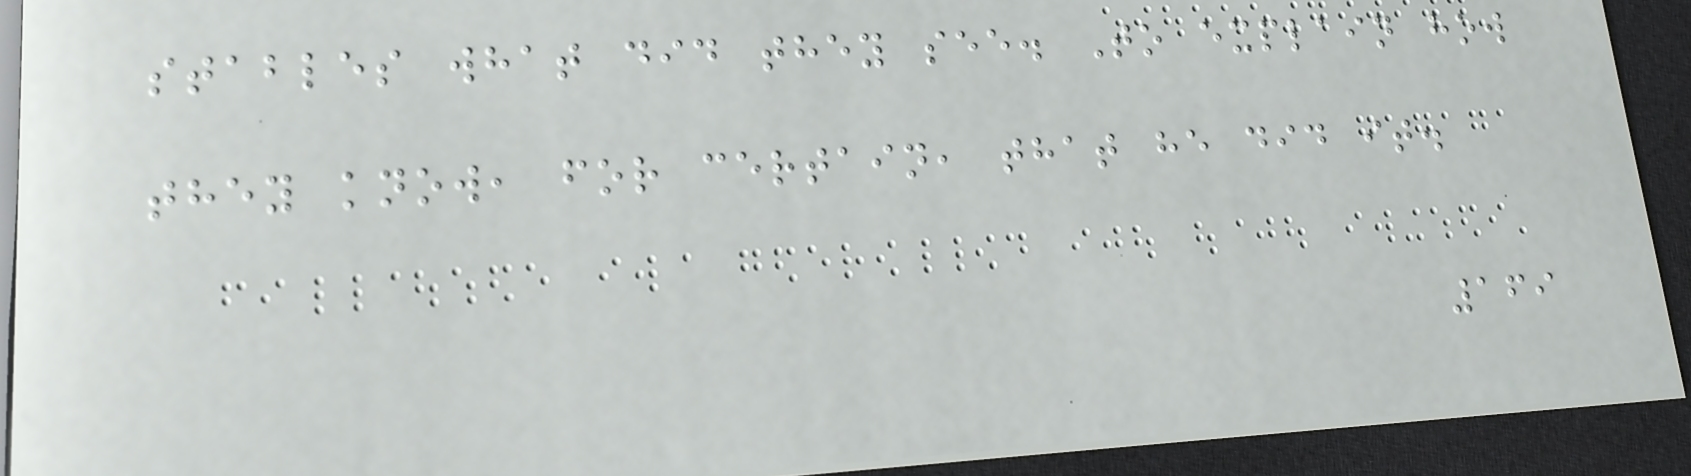stables what did they see. To explain how
they know, for certain, that he did it.
169
